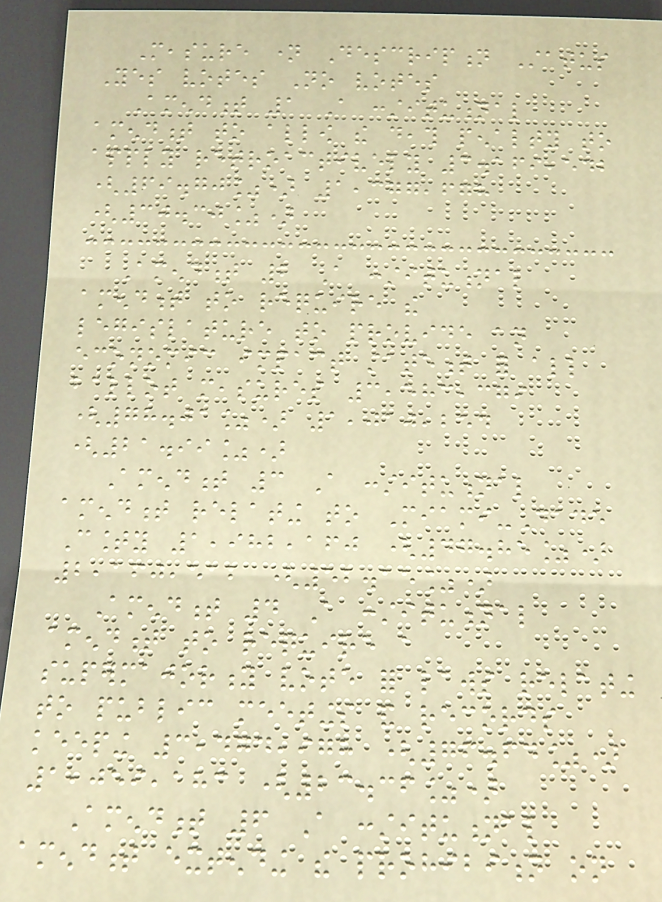Measure name Description Status
Yes votes No votes
Amendment 1 A constitutional
amendment to allow the death penalty to
apply retroactively 3.169,542
(69.70%) 1,377,678
(30.30%)
Amendment 2 A constitutional
amendment to require the
legislature to provide an
economic impact statement for all
ballot measures 3,583,379
(78.01%) 1,010,254
(21.99%)
Amendment 3 A constitutional
amendment relating to Miami-Dade
County 1,982,160 (47.85%)
2,160,512 (52.15%)
Amendment 4 A constitutional
amendment to require a
supermajority vote for laws relating
to public meetings and records
keeping 3,474,978 (76.64%)
1,059,183 (23.36%)
Amendment 6 A constitutional
amendment extending the prohibition on
